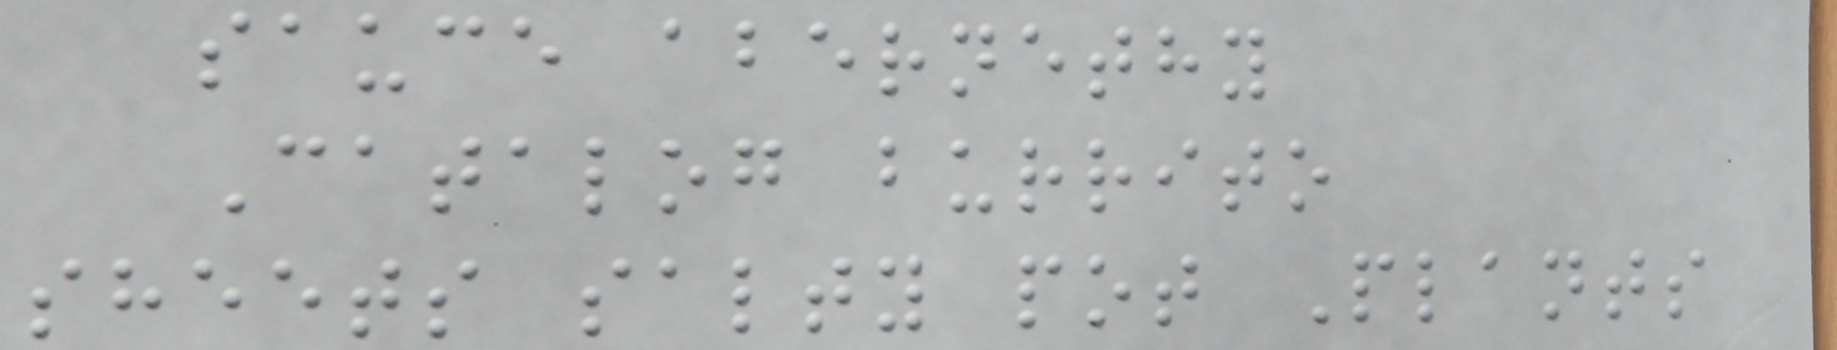sauce abernethy
Catalog burrito
sheets salty pot Plants
